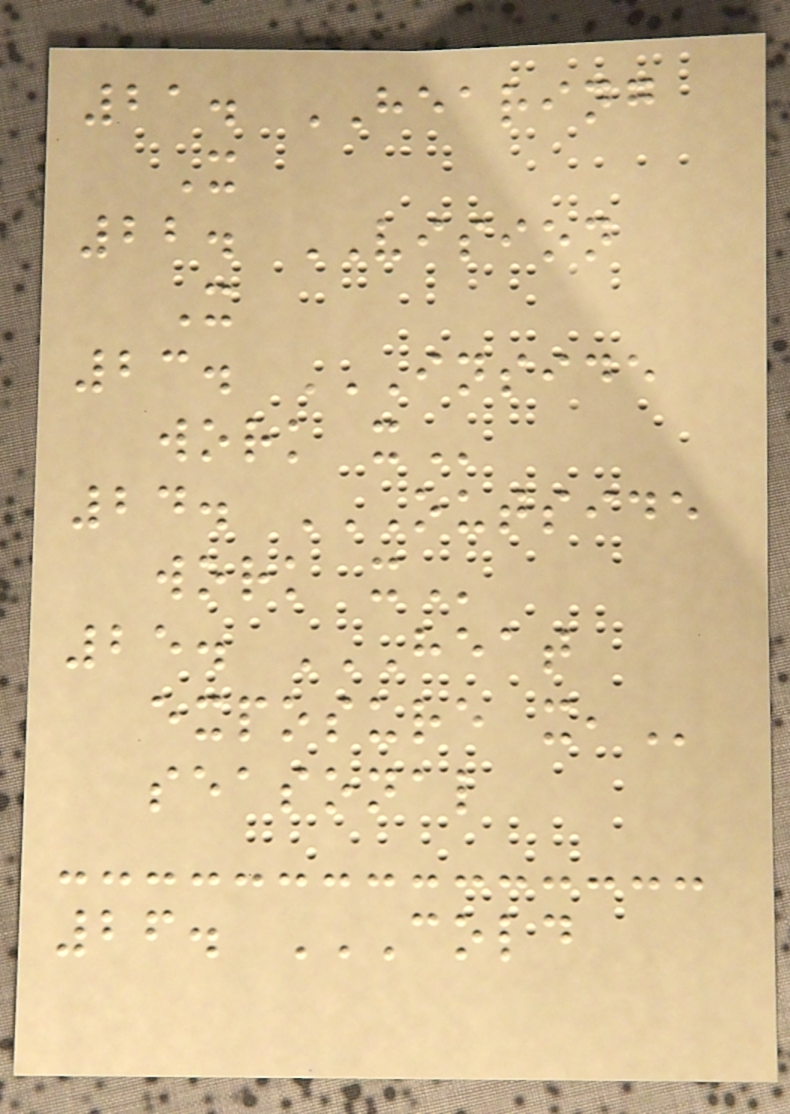21. HEARING
X
22. VISION
X
23. INSIDE
WORK X
24. OUTSIDE
WORK X
25. HEAT
EXPOSURE X,
seasonal
26. COLD
